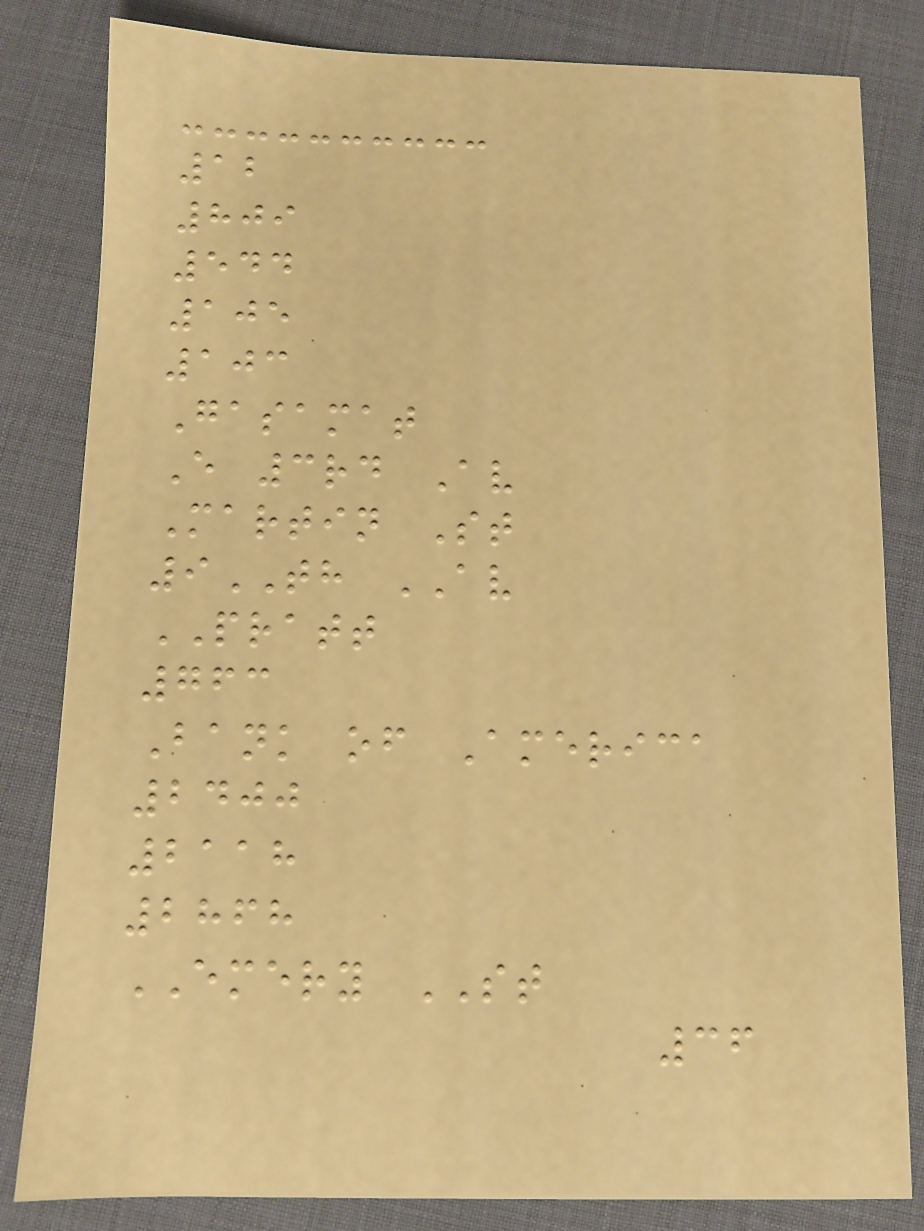12
809
544
105
103
Gasamat
E 3rd Av
Martin St
9TH AV
PRATT
763
Bank of America
2400
2118
2868
EMERY ST
36
